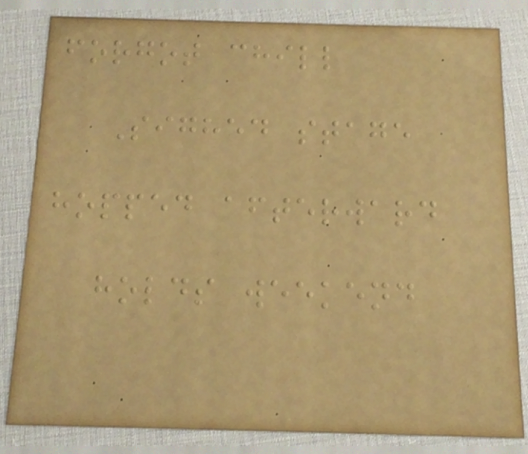forgot chill
Sighed stage
hopped afterward
holds weekend
